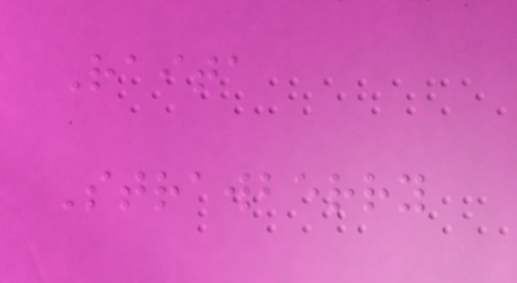Raita
Strawberry
